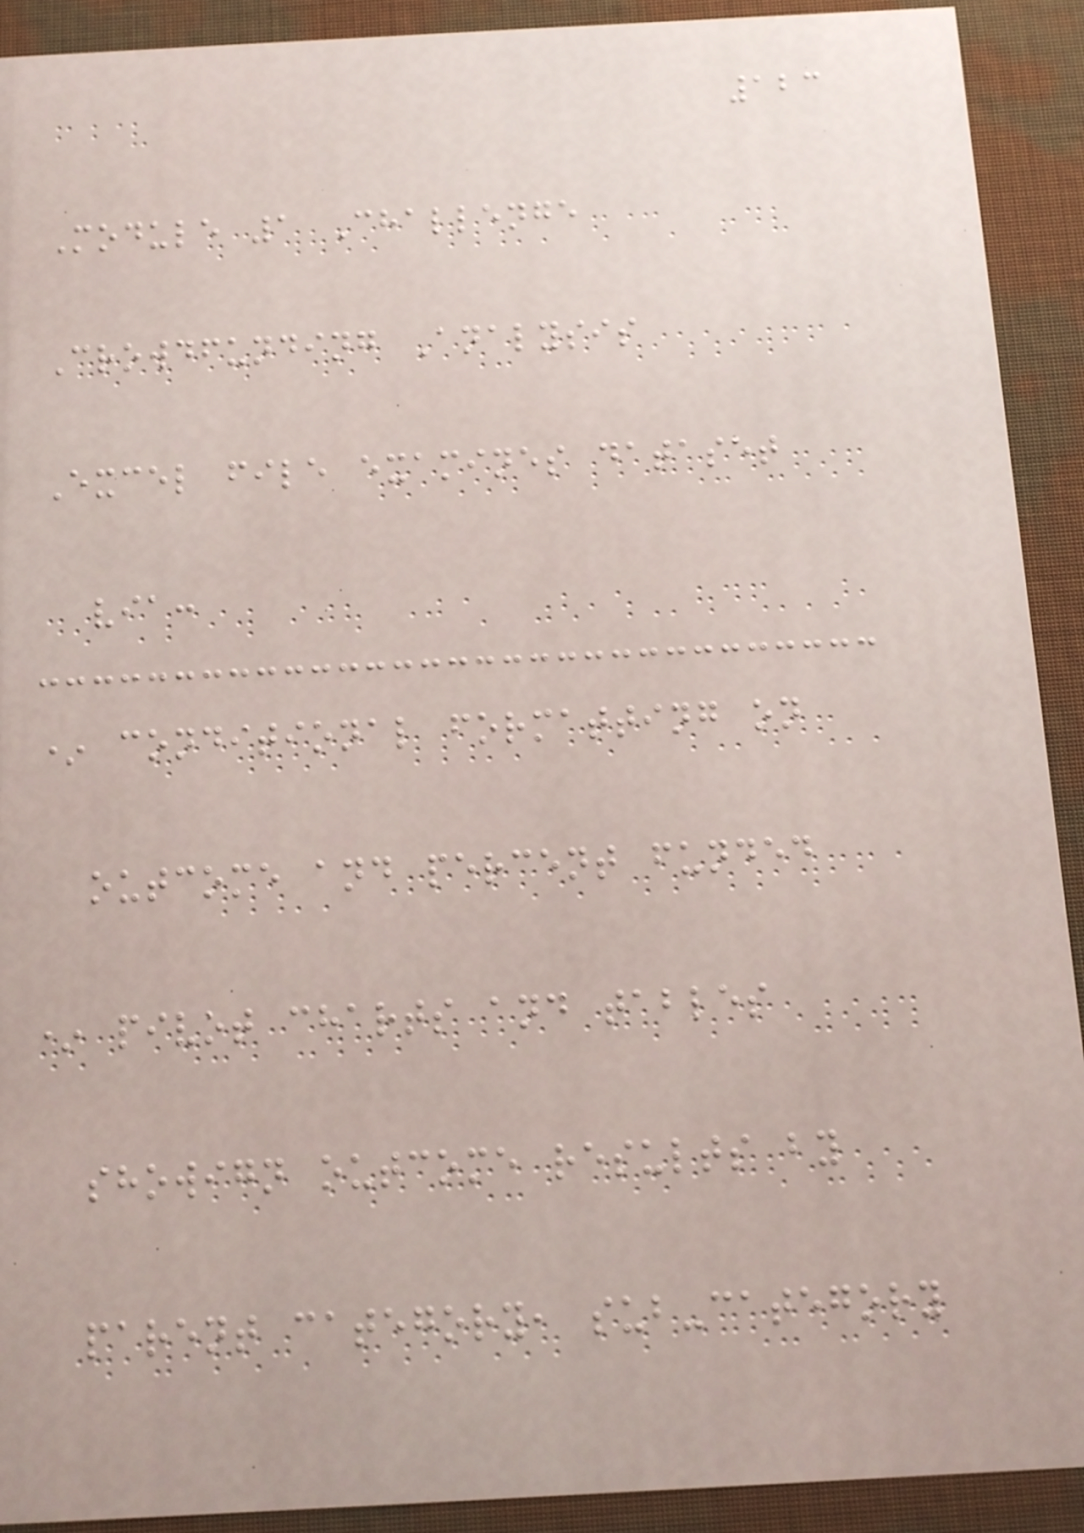123
Module 1 Challenge
Crowdfunding Analysis
Excel file examines dataset
via:
* conditional formatting on
outcome and percent funded
* pivot charts and tables
showign outcome results by
parent category, sub-category
